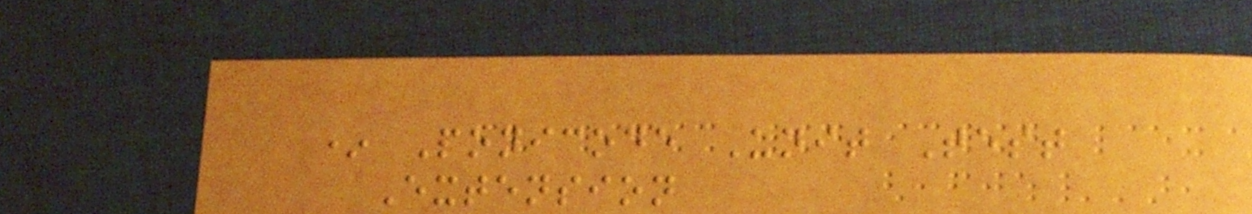* Ponicode Unit Test
Extension
